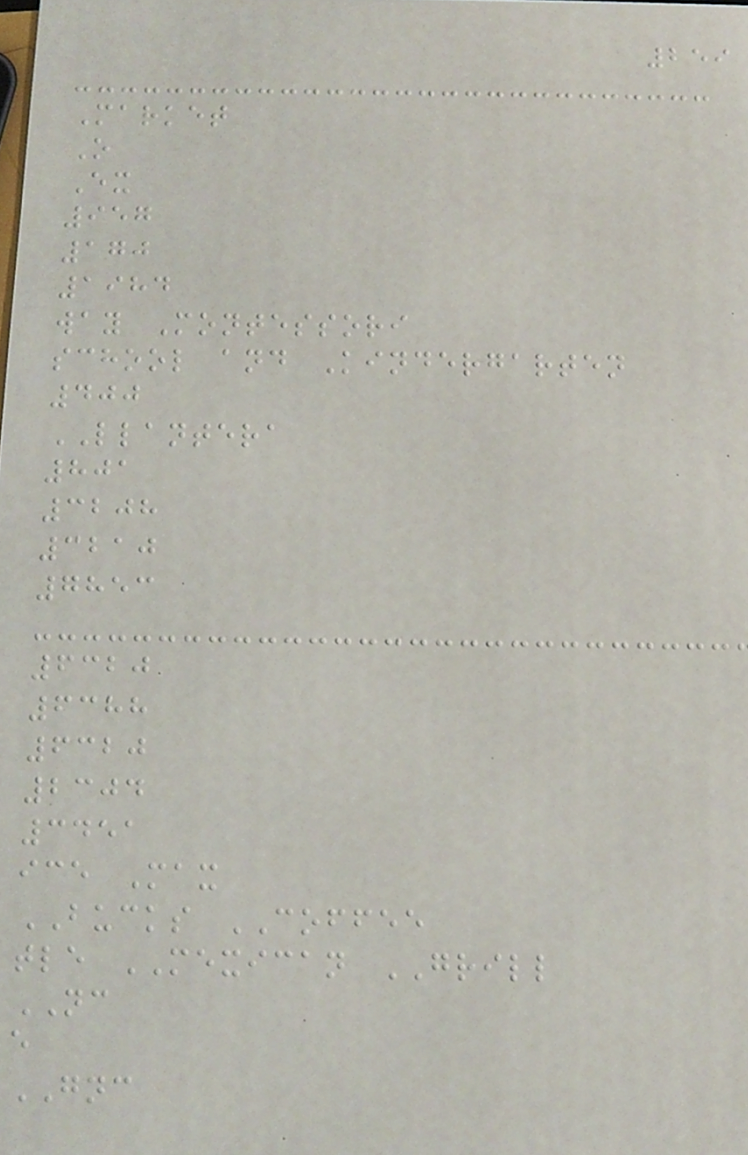259
Market
O
Ex
957
170
1984
way Montessori
school and Kindergarten
400
LLANTERA
801
3208
3210
7853
6320
6388
6320
2304
3451
ice Max
BUCKS COFFEE
tle MEXICAN GRILL
NC
e
GNC
